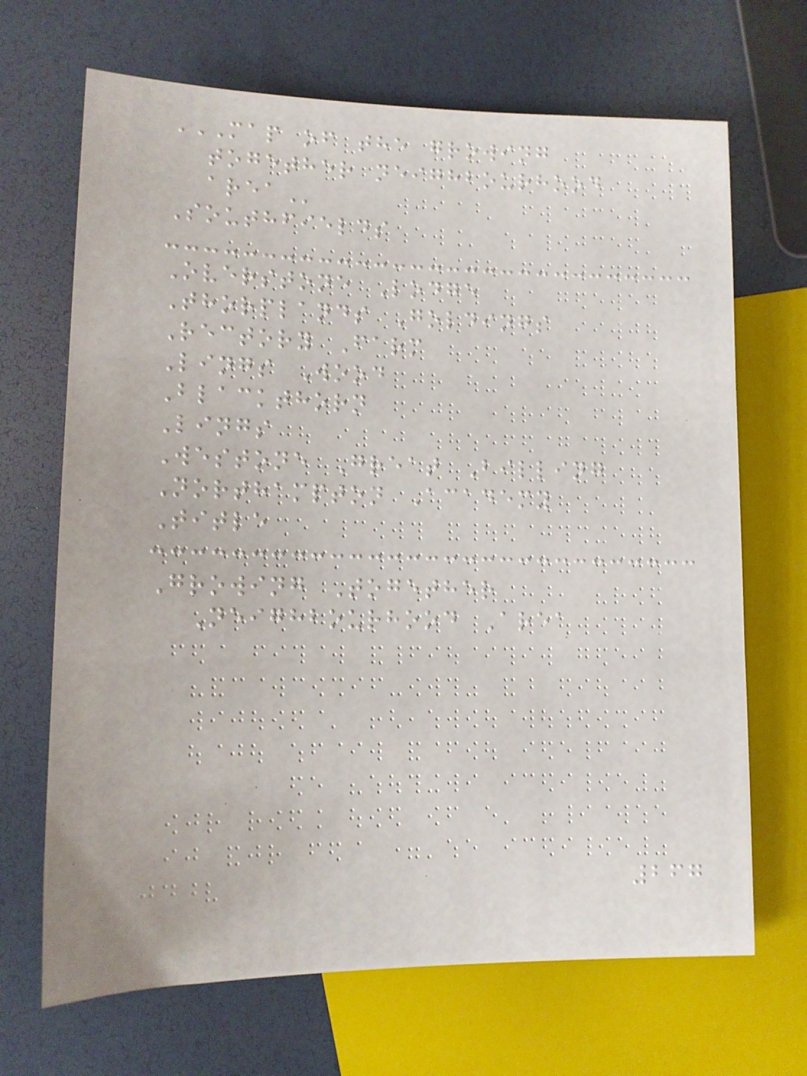MAP OF THE GROWING
TOGETHER NEIGHBOURHOOD
AREA
Southfields
Overstone Lodge
Thorplands Goldings
Rectory Farm
Lings Wood
Blackthorn
Lings
Westone Great Billing
Northampton Academy
Title
Growing Together
Neighbourhood Area
267
